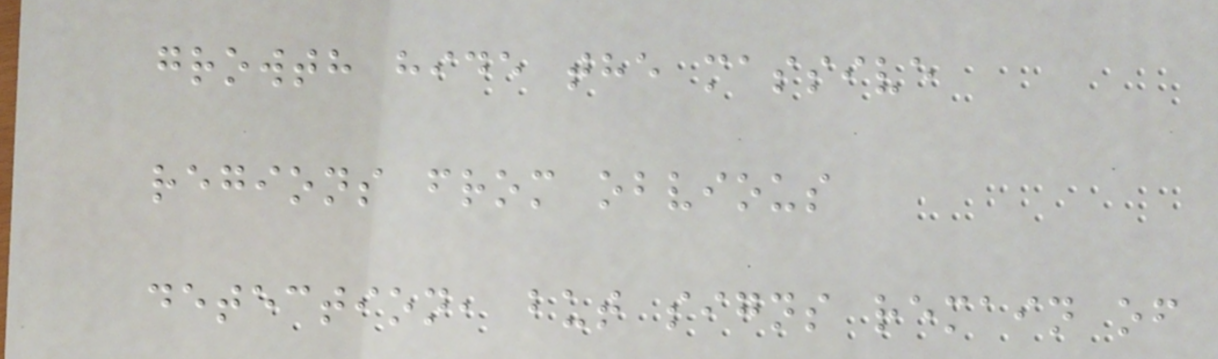growth hide the massive
regions from obvious
detection, but signs remain of
